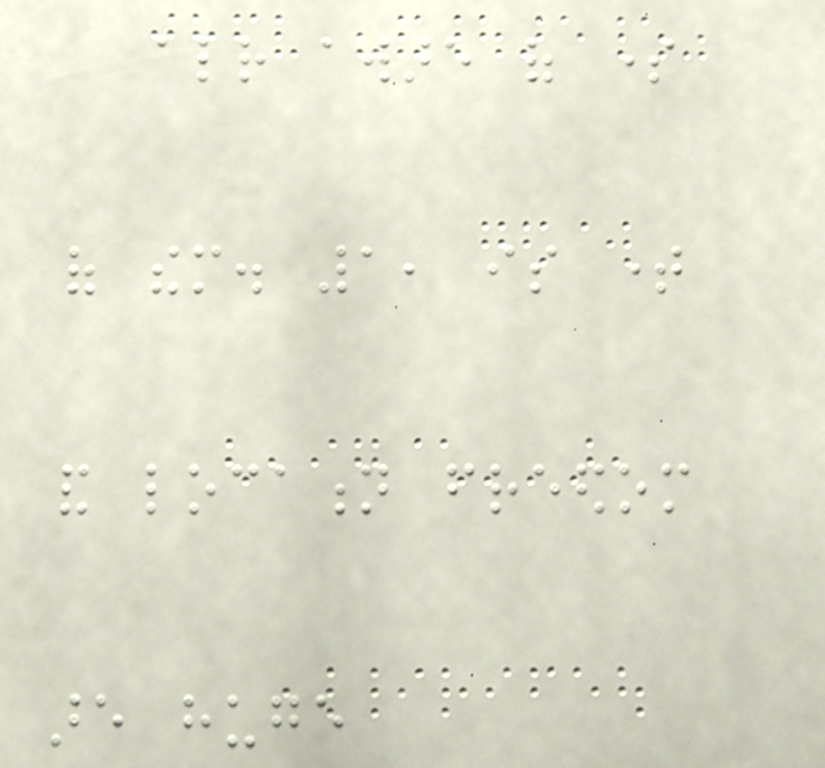already aware of some
of them. 1, is time
and location freedom
are huge
